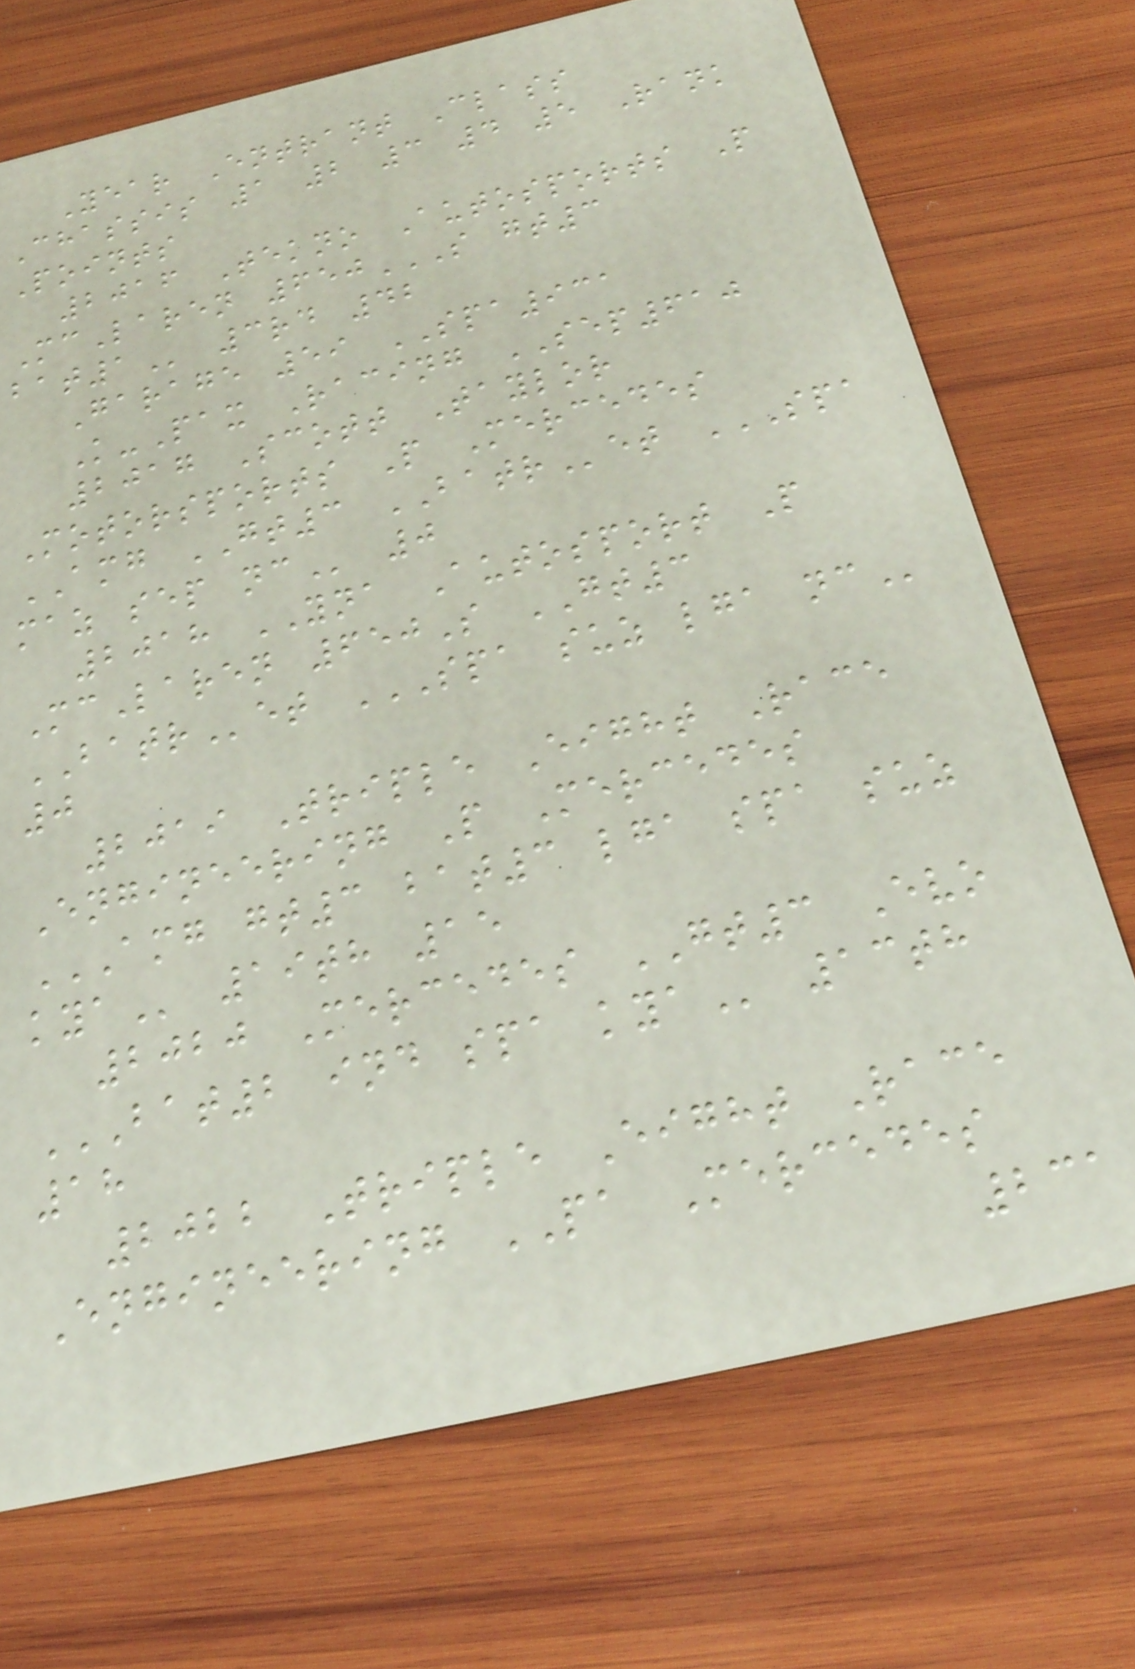Year Entrant Class
Chassis 1 2 3 4 5 Rank
Points
2016 Tekno Autosports P
McLaren 650S GT3
BAT1 3rd 42
Garage 59 SPA931
K-Pax Racing SEP610
2017 Scott Taylor
Motorsports P Mercedes
AMG GT3 BATRet SPA
MAZ SEP NC 0
2018 YNA Autosport P
McLaren 650S GT3
BATRet SPA SUZ LGA NC
0
2019 Triple Eight Race
Engineering P Mercedes
AMG GT3 BAT3 LGA SPA SUZ
KYA 19th 15
2020 Mercedes GT3 Evo
BAT2 IND SPA KYA 13th
18
2022 Triple Eight Race
Engineering PA Mercedes
231
